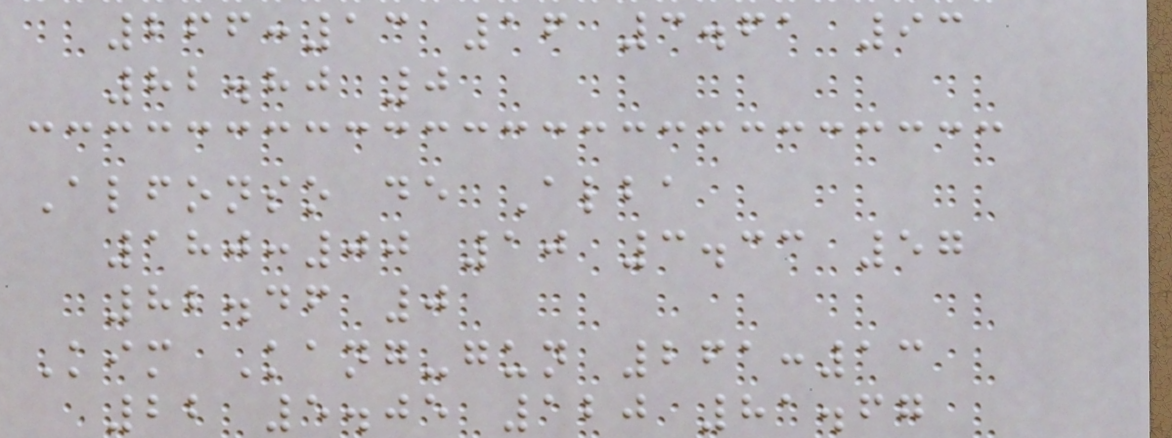266:13 16 3.61 93
82.80 0
Alfonso de Alba
180:00 10 3.33 57
82.46 0
Kim Kang-gun 261:13
22 5.05 120 81.67
